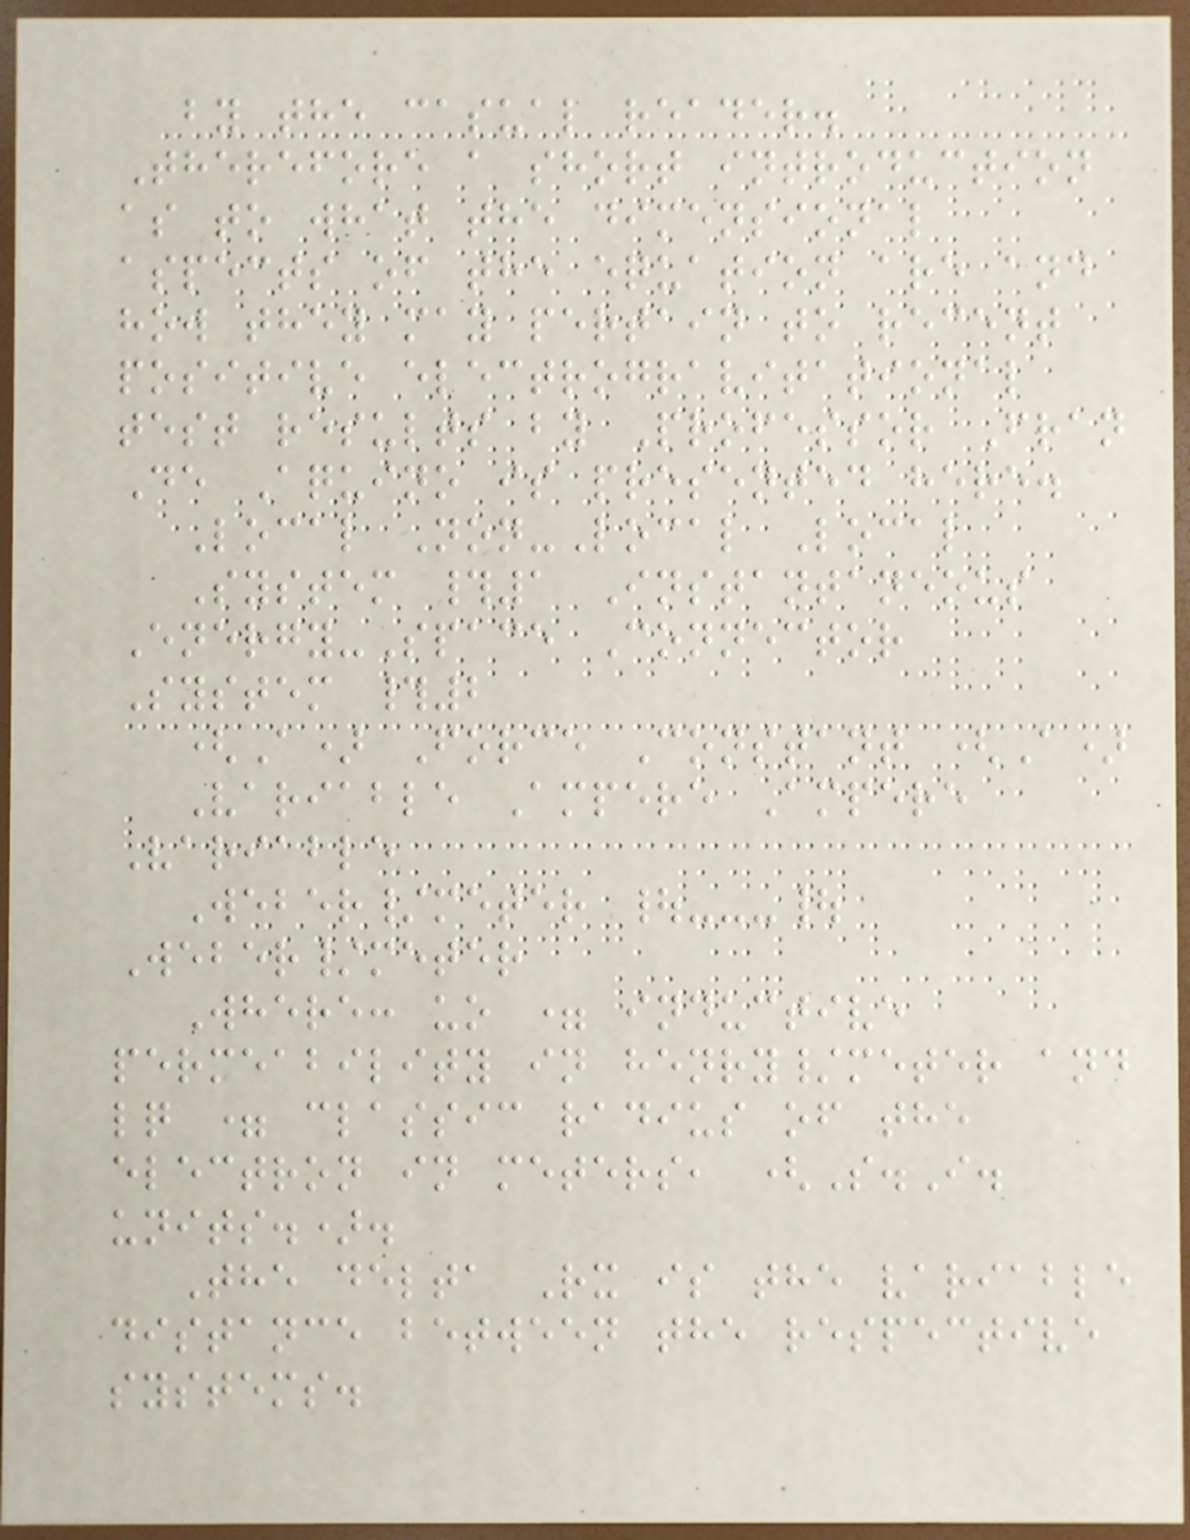by the casual reader.
Therefore a short introduction
as to what the dimensional
aspects of the equation are and
how they may pertain to recent
positive electrogravitational
test results by Professor Fran
De Aquino is presented here.
Local Non-Local Local
System #1 Instantaneous
Energy-Space Connector
System #2
(A) Force Constant (A)
Variable Ampere Ampere
Variable
Weber/meter |---|
Weber/meter
Where: uo = inductive
permeability in henry/meter and
lq = classic radius of the
electron in meters, (S.I.
units.).
The delta Rx is the variable
distance between the respective
systems.
